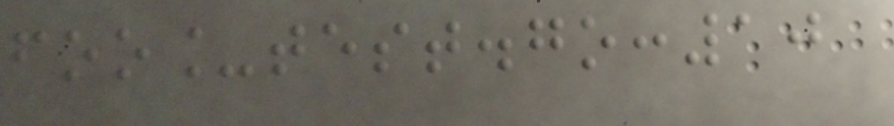foo_test.go:10
